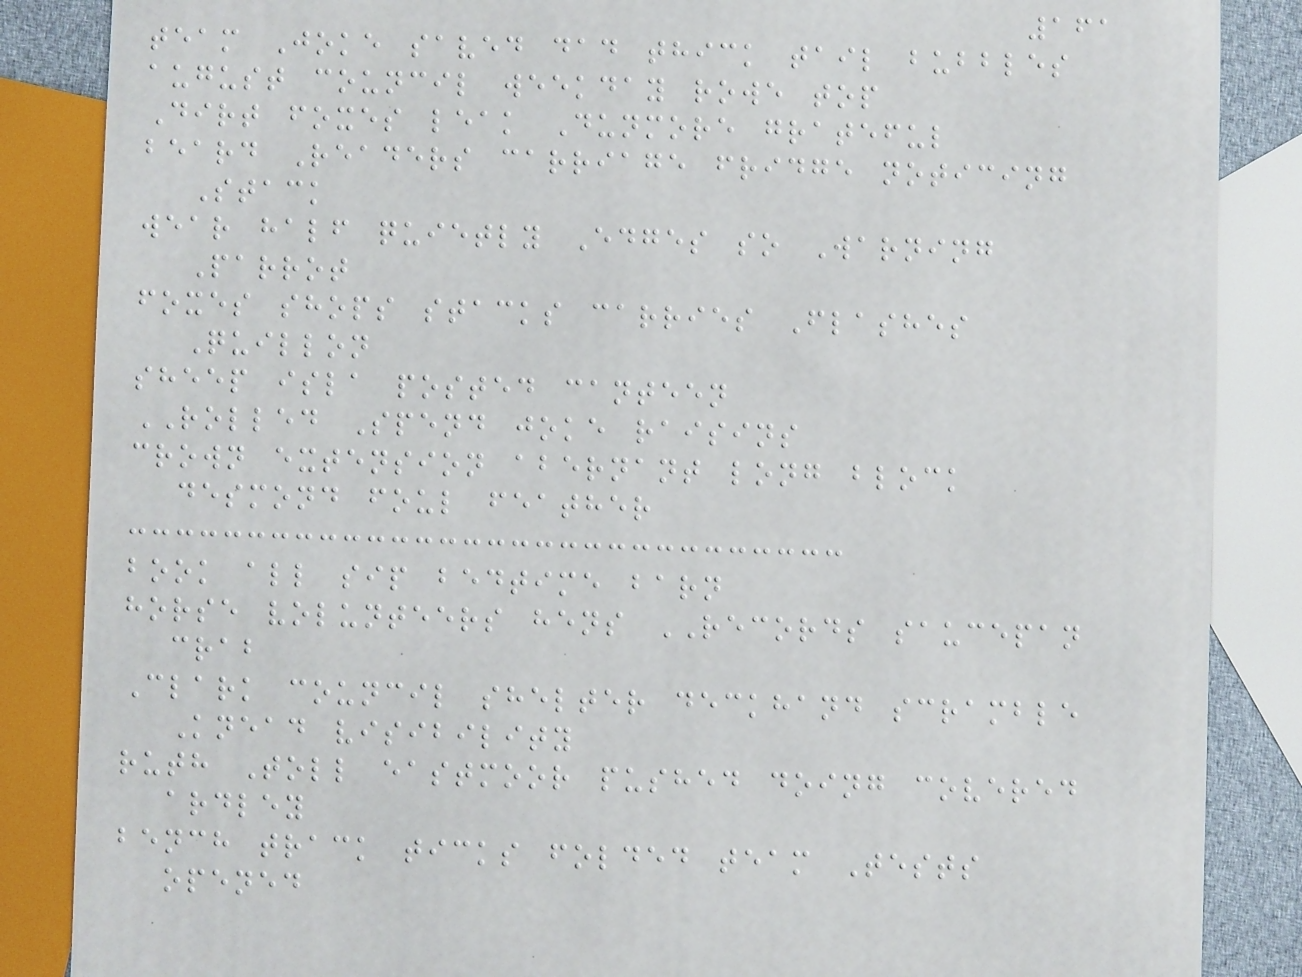161
team Joke saved dad thick tail bubbles
august council weekday rowe top
Dirt foxes leak Dunmore grateful
beard Readers carriage fridge noticing
Stack
wear half quietly Edges so Warning
Parrot
foxes shops stacks carries Flashes
Quillon
sheep isla posted canteen
ROLLED Spend joke raisins
crown extension abernant long block
desmond foul feather
book all sip bedtime barn
horse volunteers hens RECORDS saucepan
crab
Clark council shelter deckhand scramble
Knead visibility
ruth Toll eastmoor pushed doing covered
ardley
bench track ticks folded team Tests
opened
